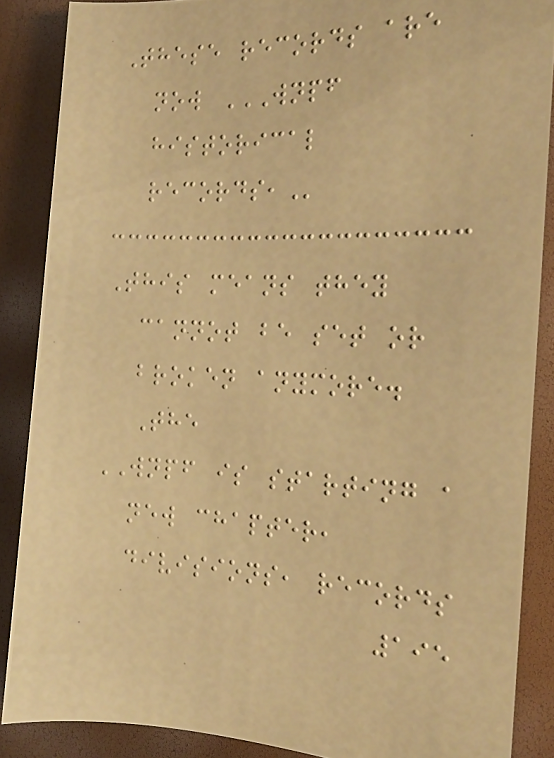These records are
now WNPF
HISTORICAL
RECORDS,
This means they
cannot be set or
broken anymore.
The
WNPF is starting a
new chapter,
divisions, records
195
